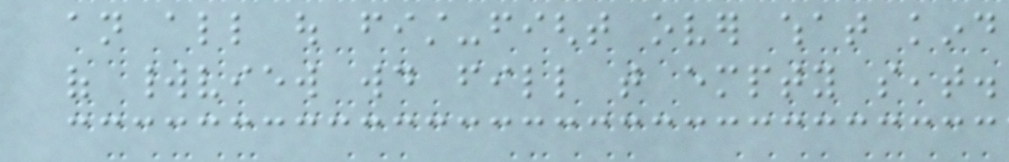an all out fist-fight over what kind
of worldview would fill that empty seat.
